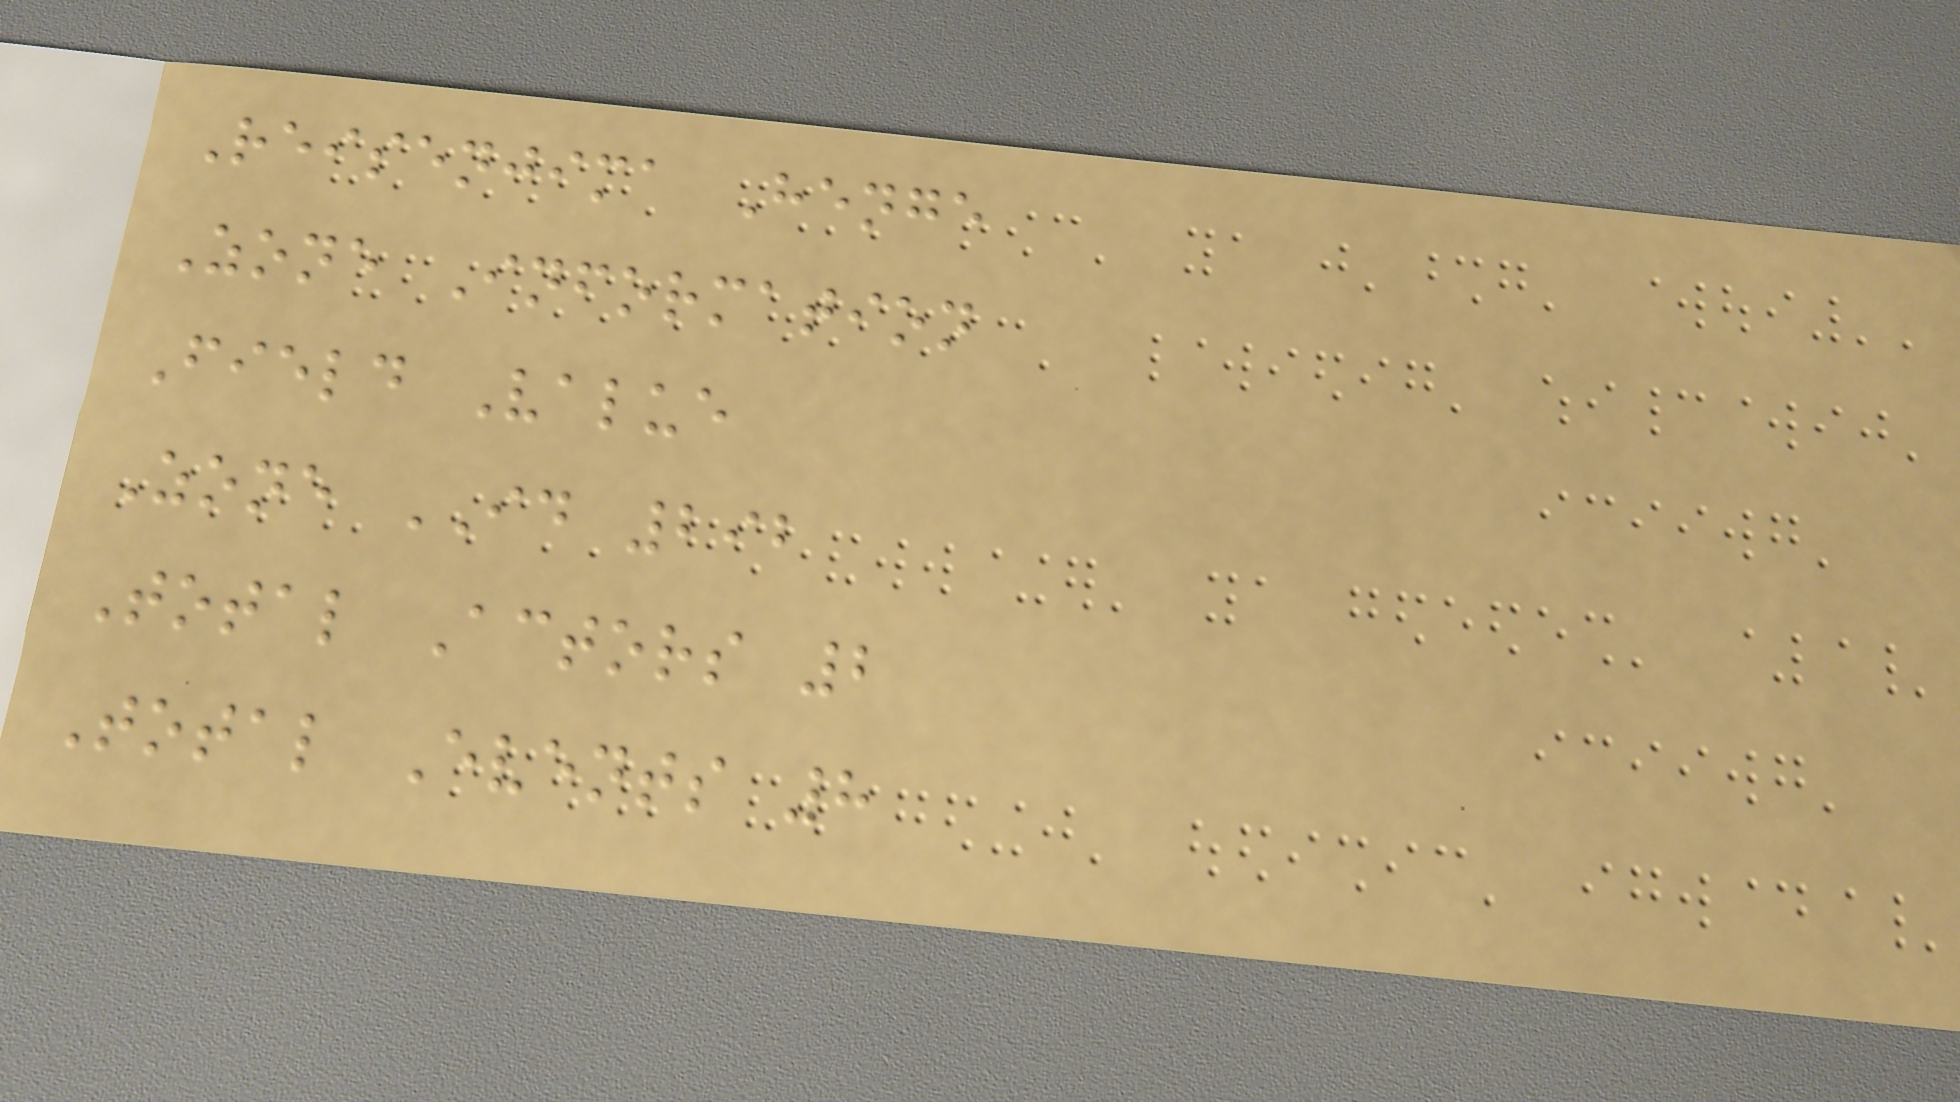Reisenjima Henge
Zone Information
Field Value
Zone ID 292
Total Actors 2
Total Events 8
